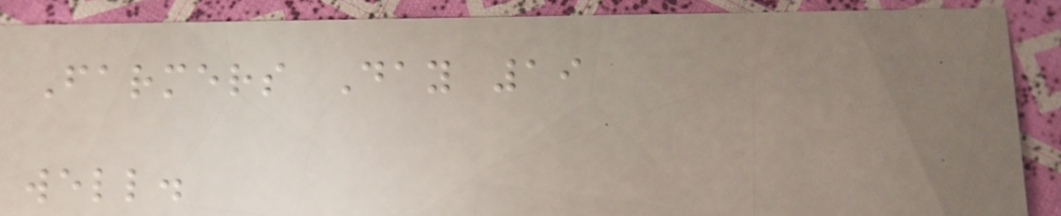Farmers Day 19
well.
